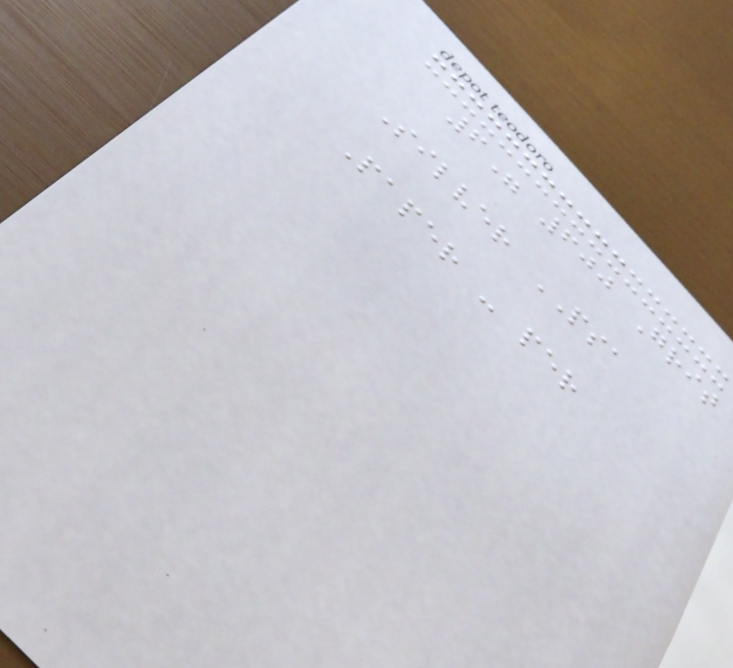6" 600 Grit
Silver PSA
Paper - per
